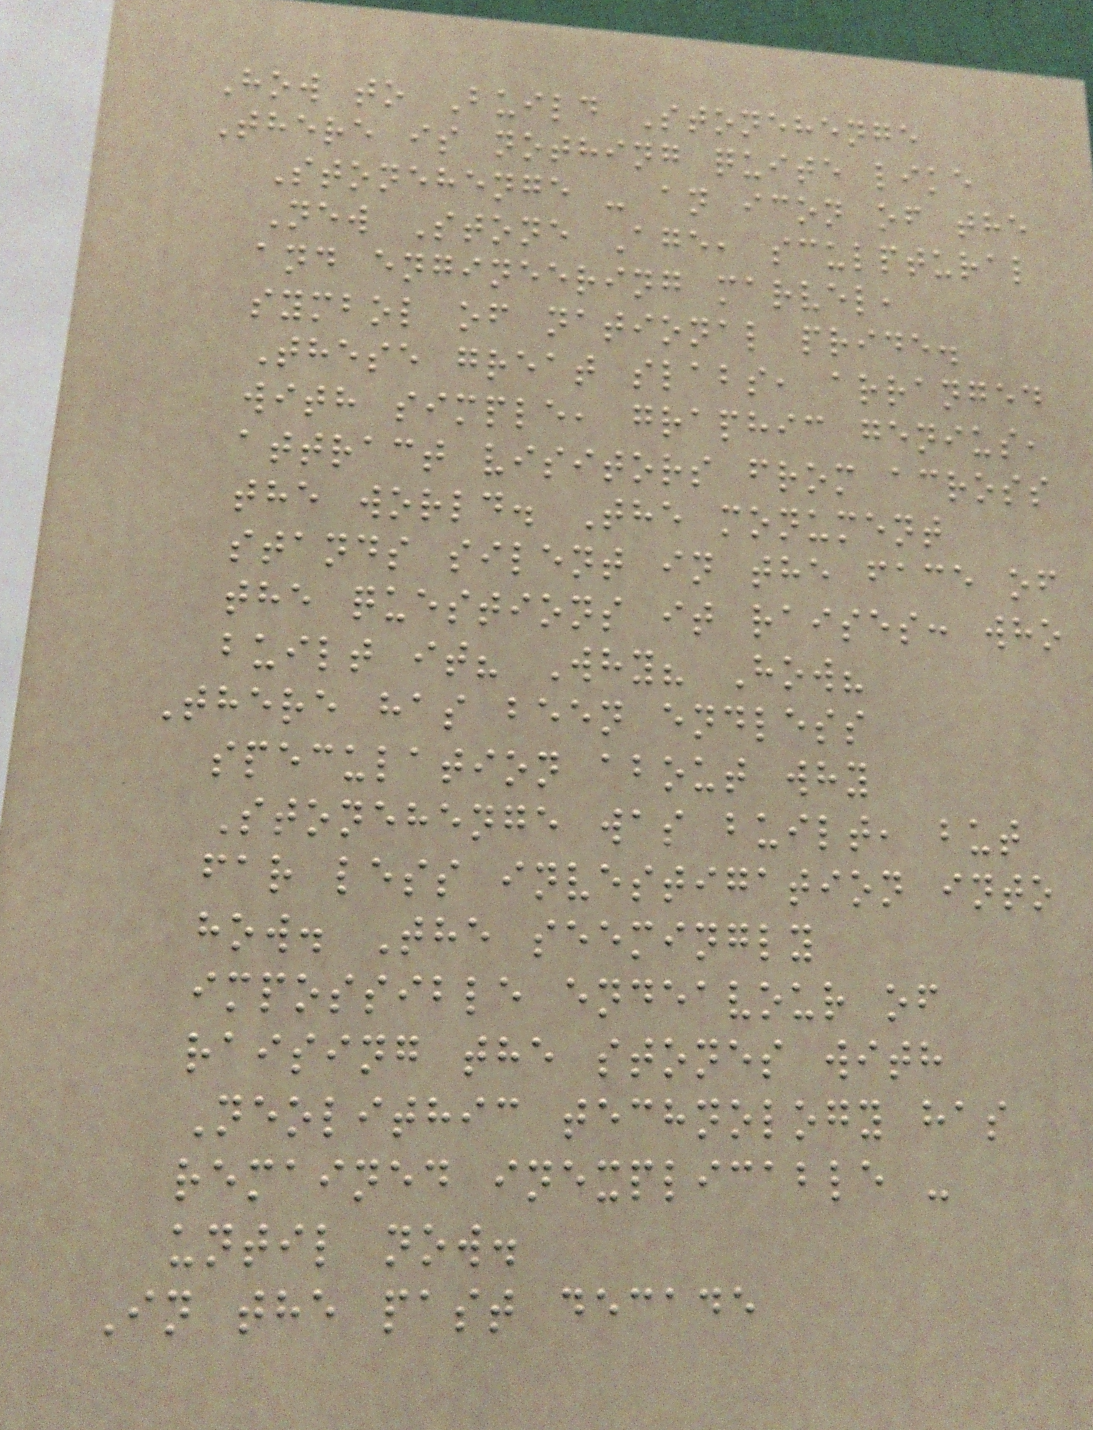How to Build Stonehenge
There is nothing quite like
Stonehenge - an icon of the
New Stone Age, sculptural
and engineering marvel,
symbol of national pride.
These great slabs, arranged
with simple, graphic genius,
attract visitors from across
the world. The monument
stands silent in the face of
the questions it raises: who
built it? Why? How?
There has been endless
speculation about why
Stonehenge was built, but
far less investigation into
how. The seemingly
impossible endeavour of
raising the stones with
Neolithic technology has
remained inexplicable -
until now.
In the past decade
